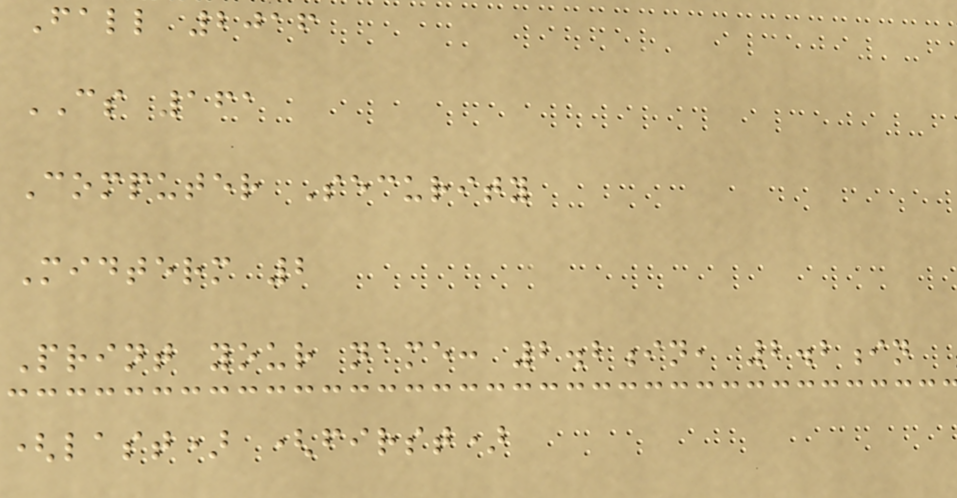Fall 2016
CS 161
Computer Security
Midterm 2
Print your name: 2.2in, 2.2in
(last) (first)
